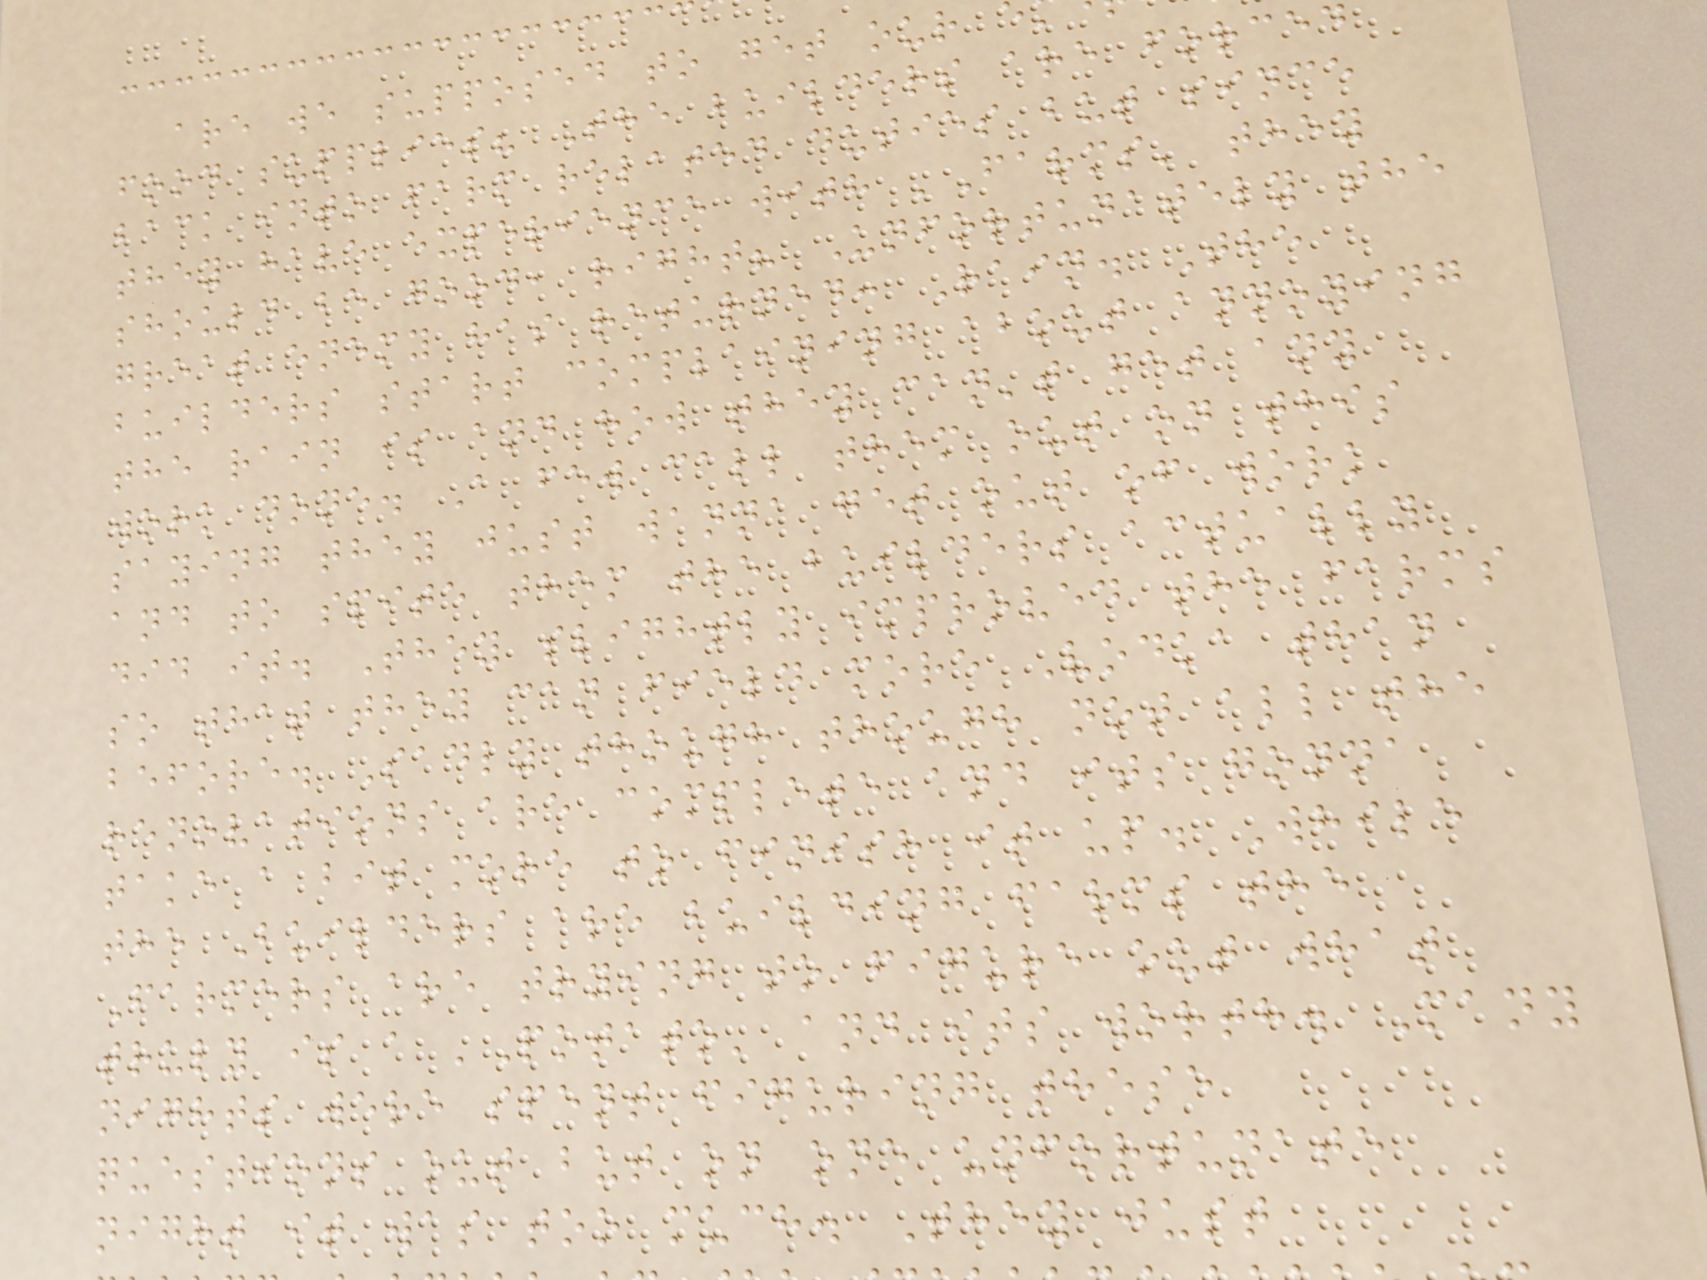are we supposed to get our
food supplies? The builders are forced
back into farm related duties but since
they have experience with 'Farms' they
should be good, right? Unfortunately the
great enemy has returned: Rain. The
builders start complaining about annoying
the rain is and how they can't get any
work done. A few call them out on this
saying they just wanna get out of work
and to spite them the builders actually
did it. They slightly improved the farms
so that they can field more Vodka than
before. Sadly though though not all the
renovations are complete and its gonna
take a bit more to finish it up. While
the Builders are building farms the
Farmers are trying to figure out what
truly is a 'Potato' and its worth. Many
nights were spent figuring these
questions out but on one unfortunate
night it was too much. They just
